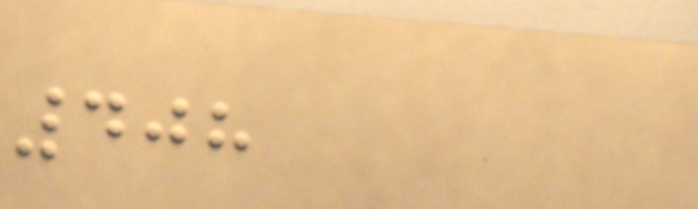408
